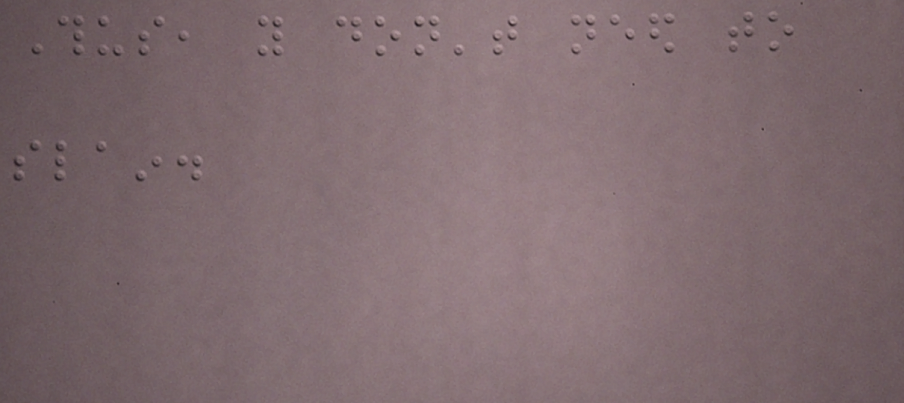Thus, you don't need to
slain.
